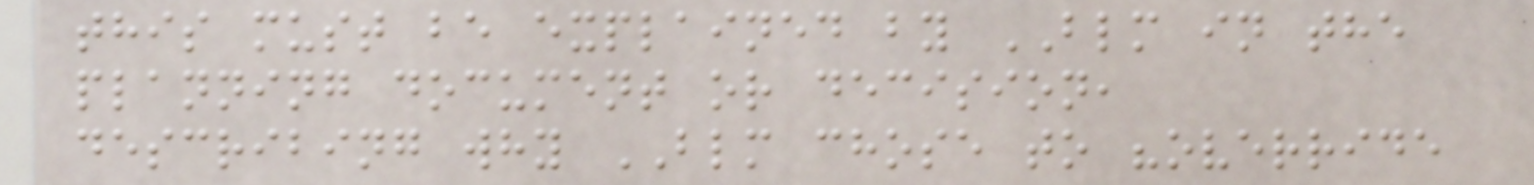this must be explained by BLM in the
planning document or decision,
describing why BLM chose to "override
